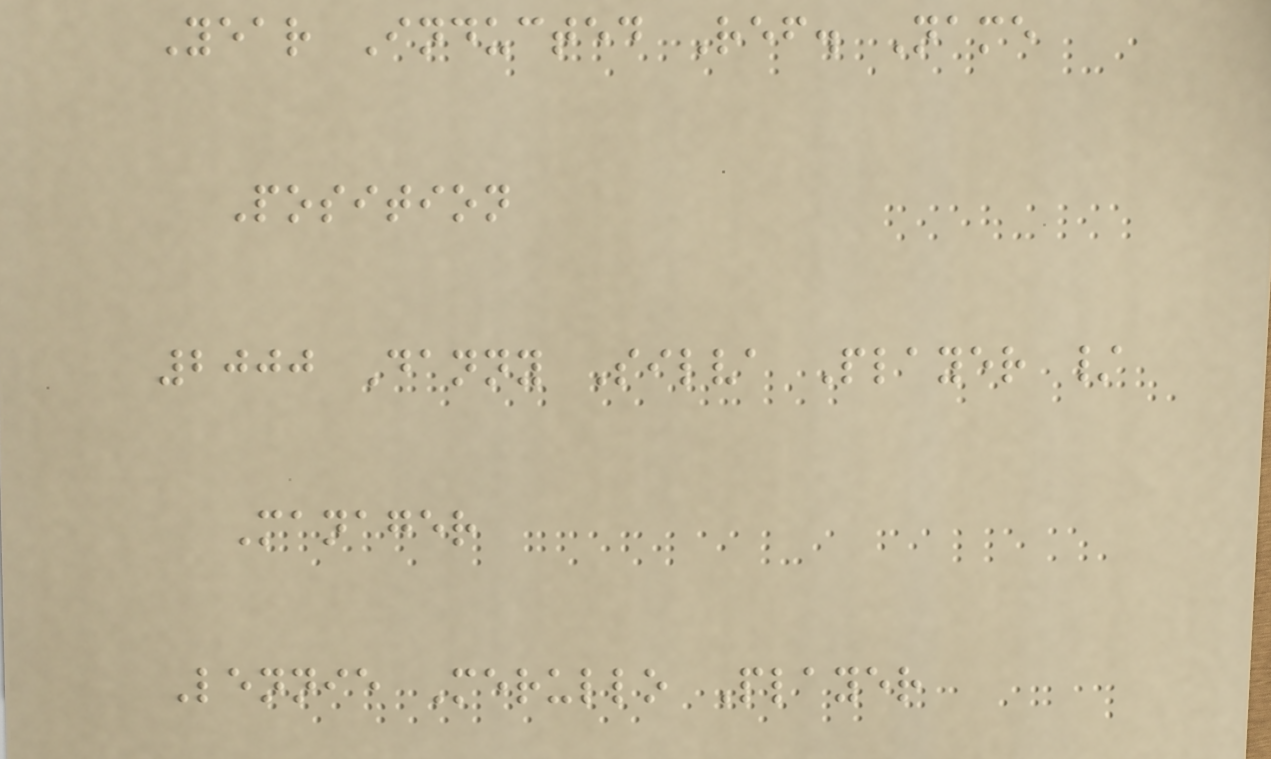Year Inducted Ref. Name
Position
2000 Danny Silva Player /
Manager
Lennie Merullo Player
